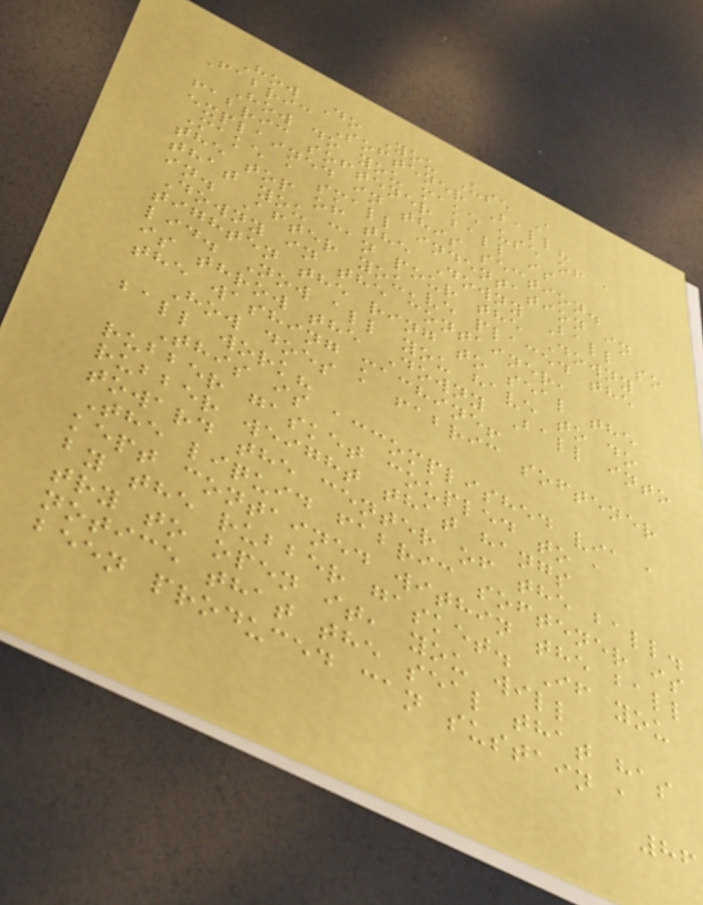How Do You Use A
Fabric Softener Ball?
How do you make use of a
fabric softener ball is
explained in this section.
Make a small indentation in
the top of the Downy Ball so
that you can pour the Downy
in. After you've placed the
Downy in the container,
tighten the ring to seal the
lid. Now all you have to do
is throw the Downy Ball into
the washing machine!
How does a fabric softener
ball work?
This is accomplished via a
rubber gasket coupled to a
rubber weight that hangs
toward the center of the ball.
The liquid fabric softener is
kept contained within the ball
by the rubber gasket. If you
try to open it, you will
notice that the seal that has
been produced can sustain a
86
